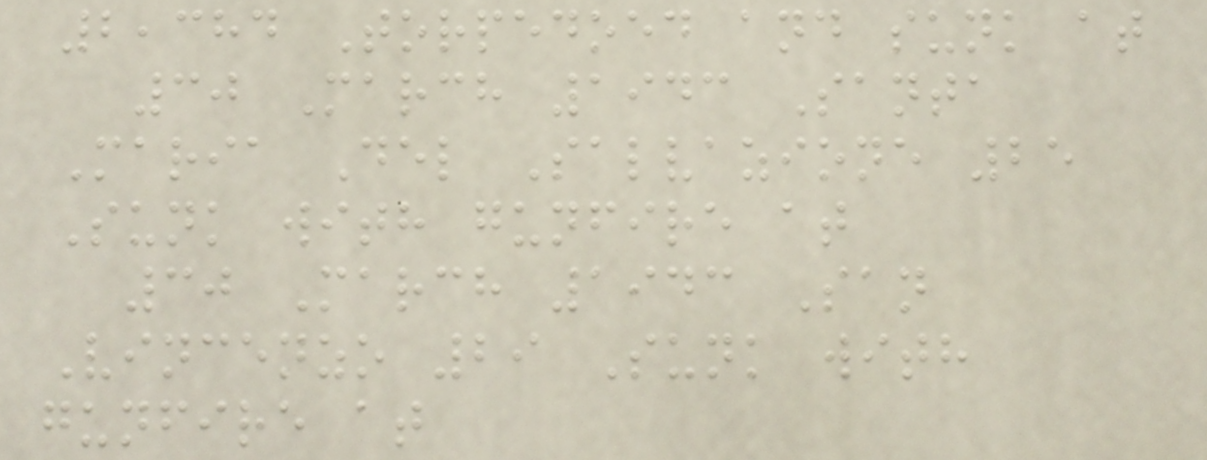2,384 Torpedoed and sunk at
30 March 1943 Santa
Maria Del Salvazione 25
Sunk with gunfire at
30 March 1943 San
Vincenzo 29 Sunk with
gunfire at
